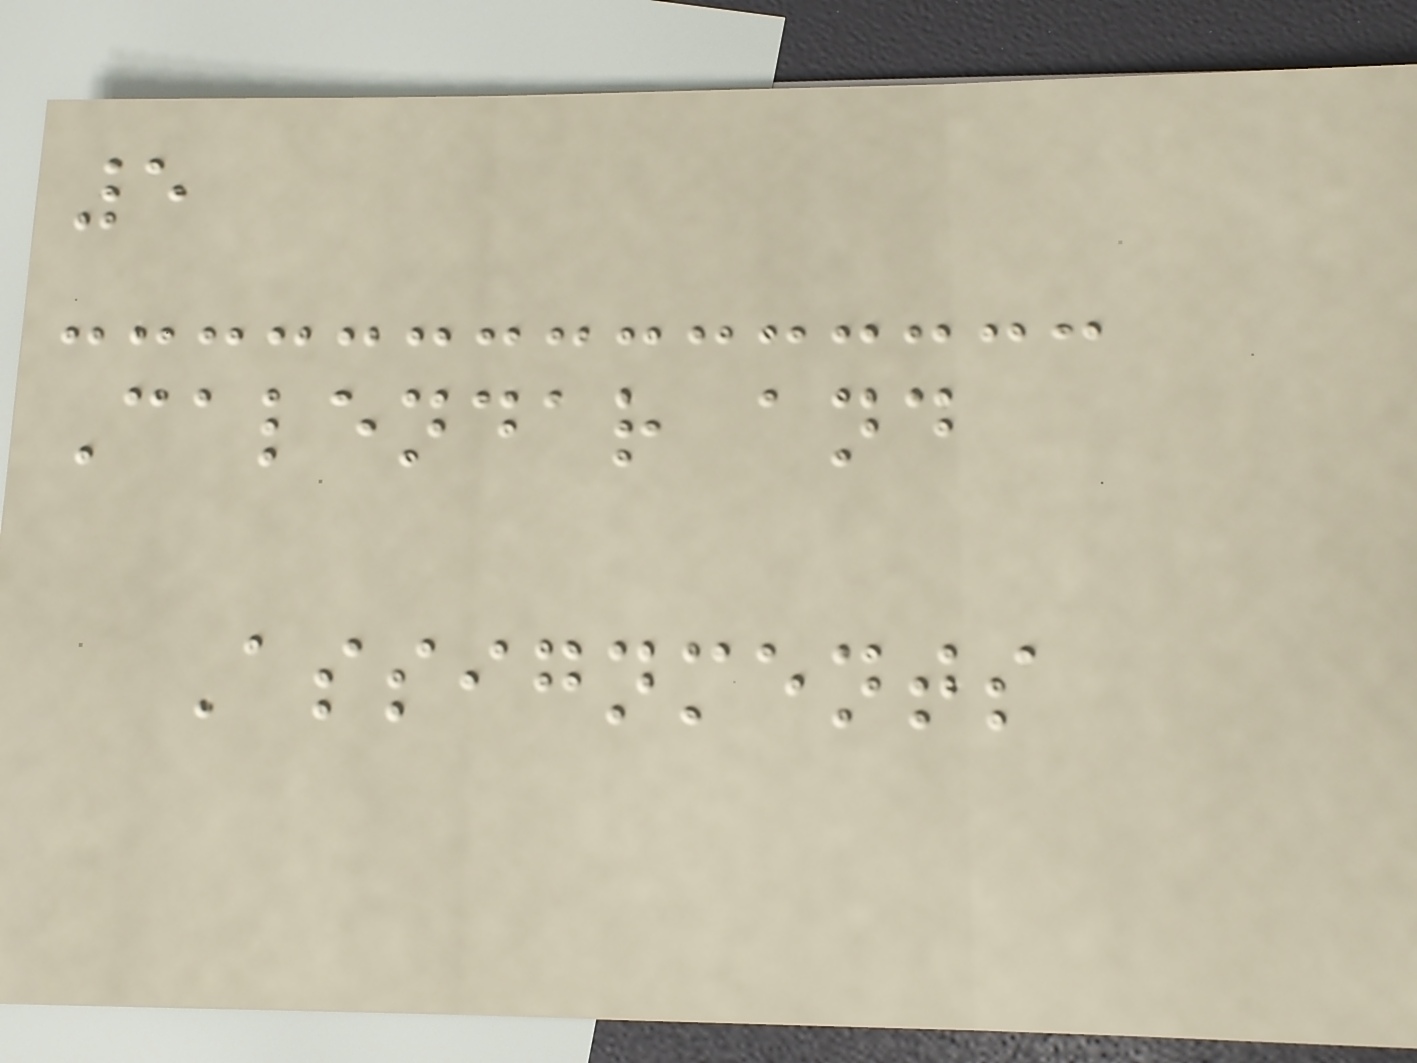5
Calendar and
Assignments
